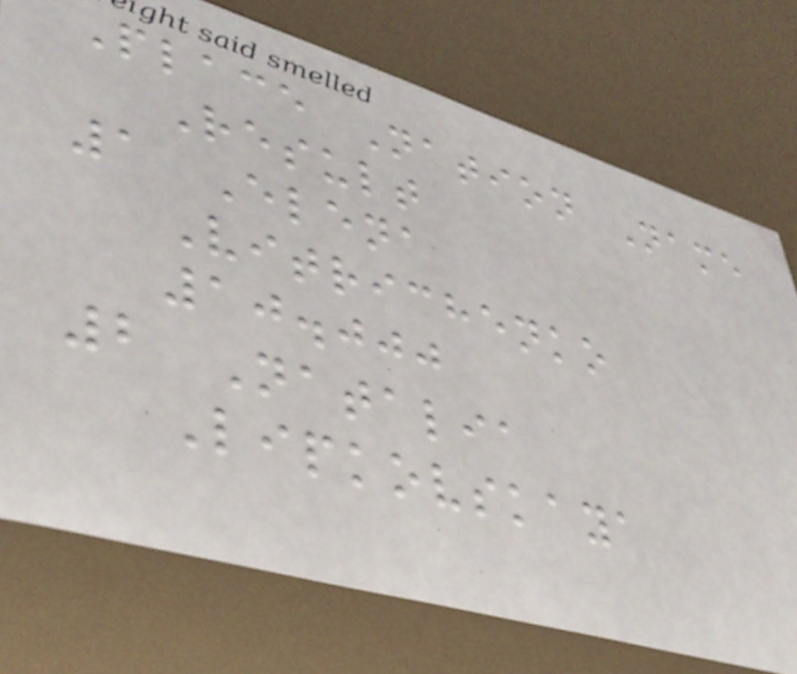Place Nation Name
Result
1 Elena
Vitrichenko
10.000
2 Natalia
Lipkovskaya
